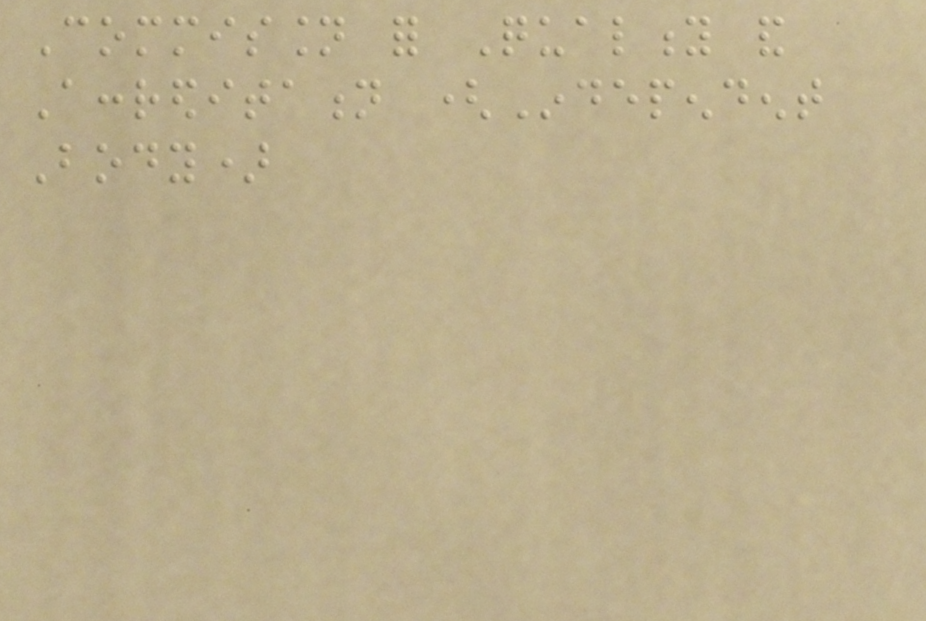Commission for Quality and
Accreditation (Independent
Body)
